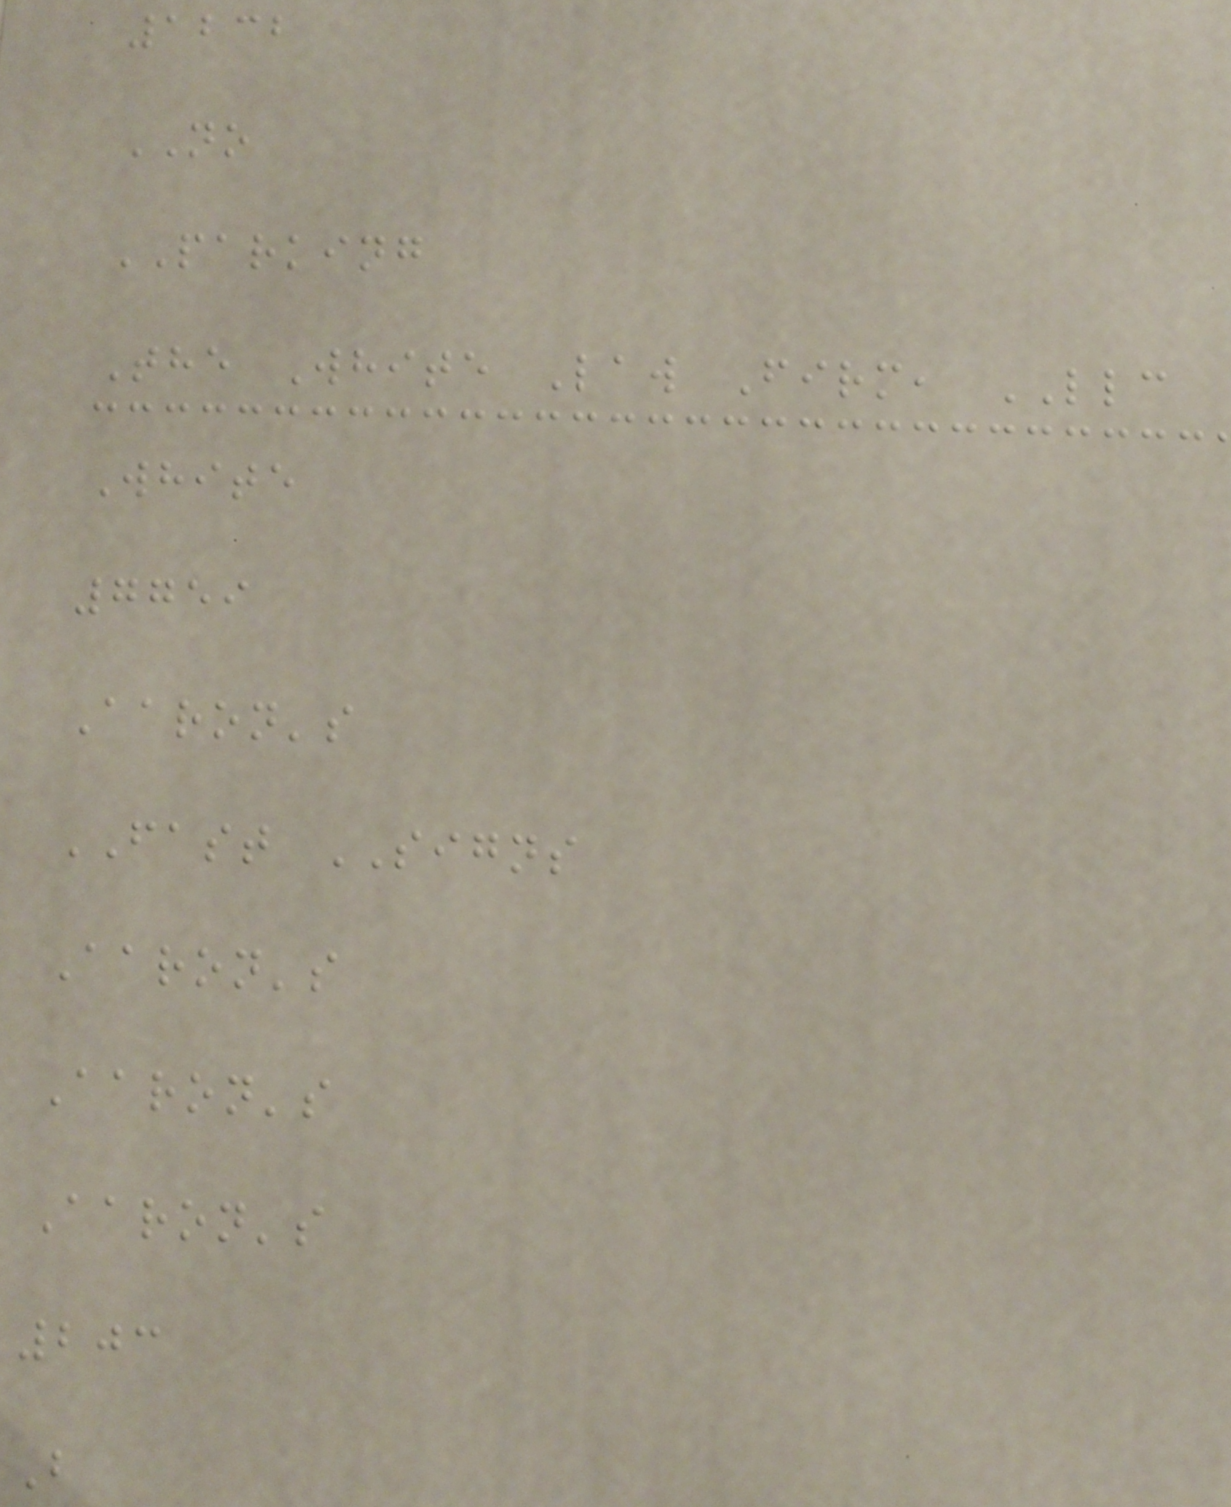1232
NO
PARKING
The White Law Firm, LLC
White
7759
Aaron's
FAST SIGNS
Aaron's
Aaron's
Aaron's
203
B
